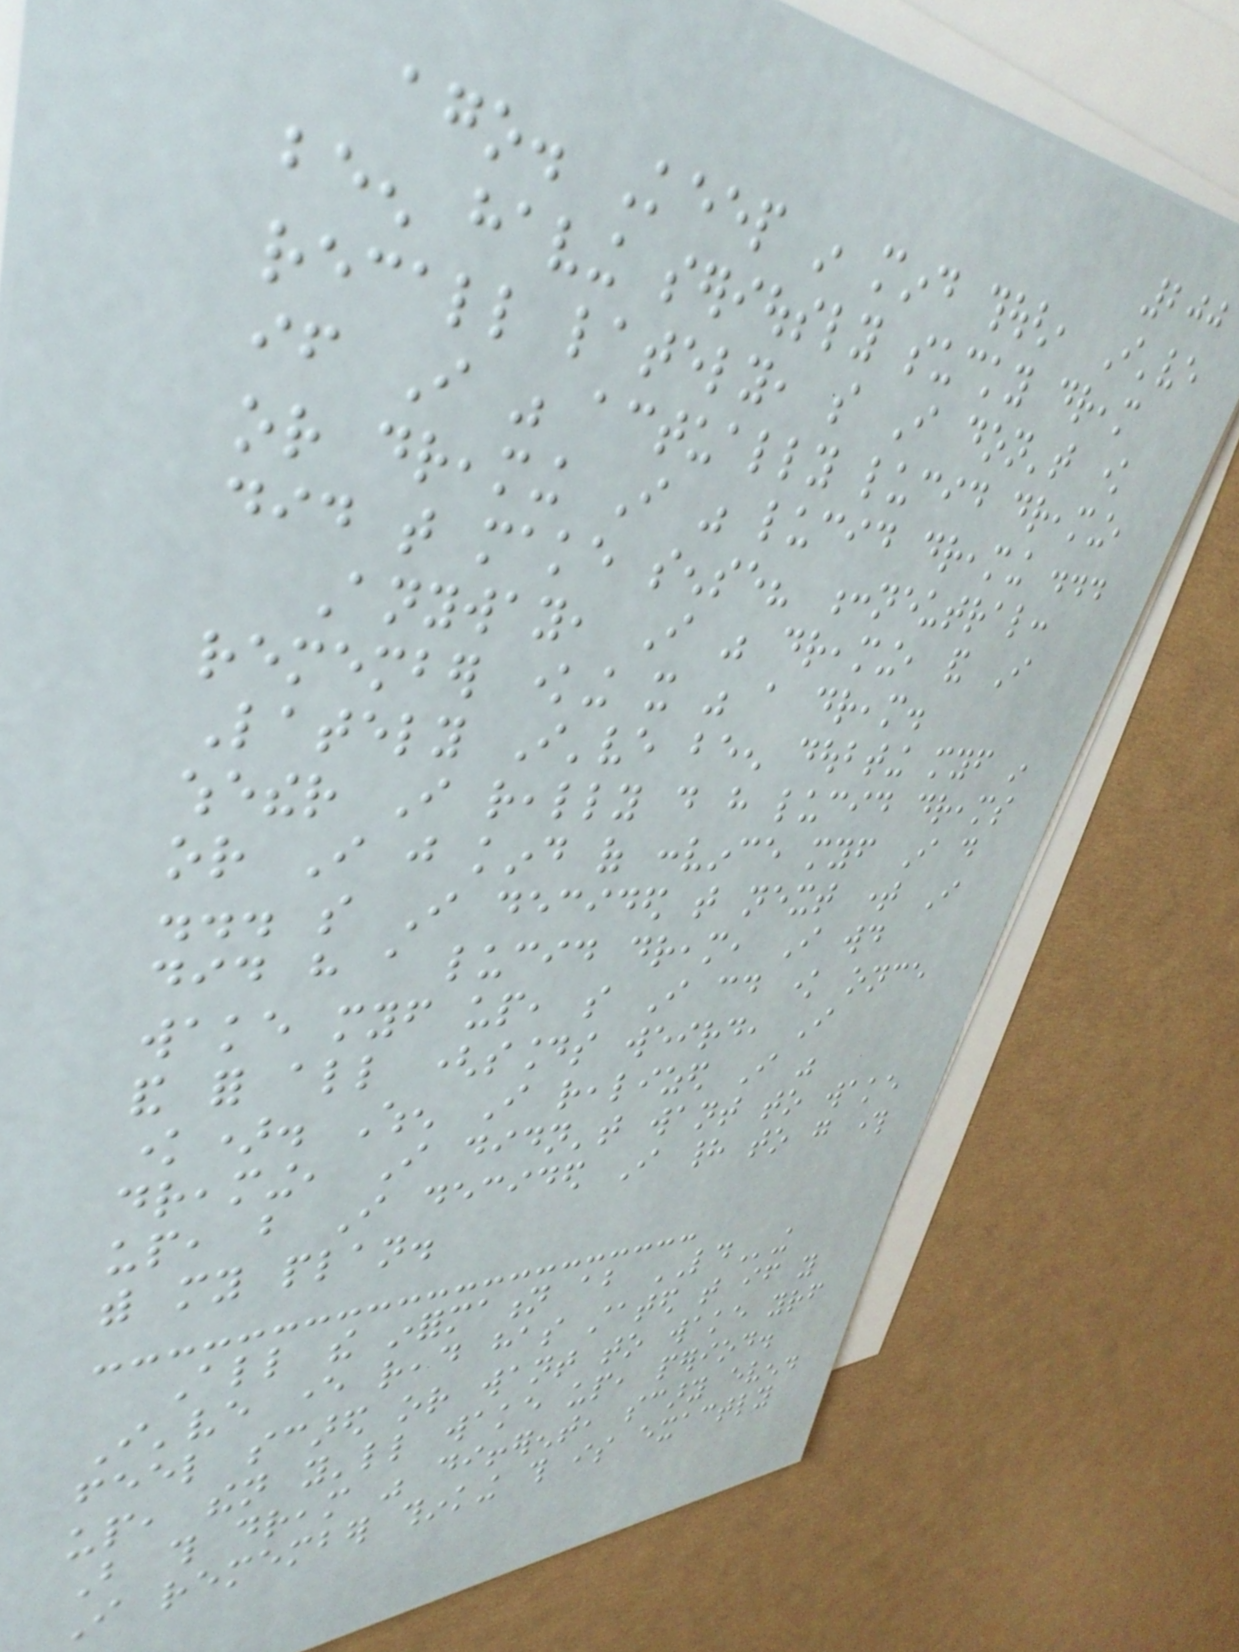200
ago. Keep in mind though, I've
been having seriously sucky dream
recall lately, so I don't know
if I was actually lucid dreaming,
or dreaming I was lucid dreaming ...
did that make sense? :neutral:
Anyway, I was dreaming, and I
remember knowing it was a dream.
Lately I've been doubting myself in
whether I really do have lucid dreams
or I just kind of convince myself I do
... so I decided that next time I
did have a lucid dream, I would
wake myself up, so I could know once
and for all (sounds weird, I
know). When I realized I was
dreaming, I didn't want to wake
up, but I decided I had to go through
with my plan.
All the information about LDing
I've ever read has stated that if you
feel scared or want to wake yourself
up, then you'll wake up, period.
But this dream was different, scary even.
I remember thinking this is exactly
